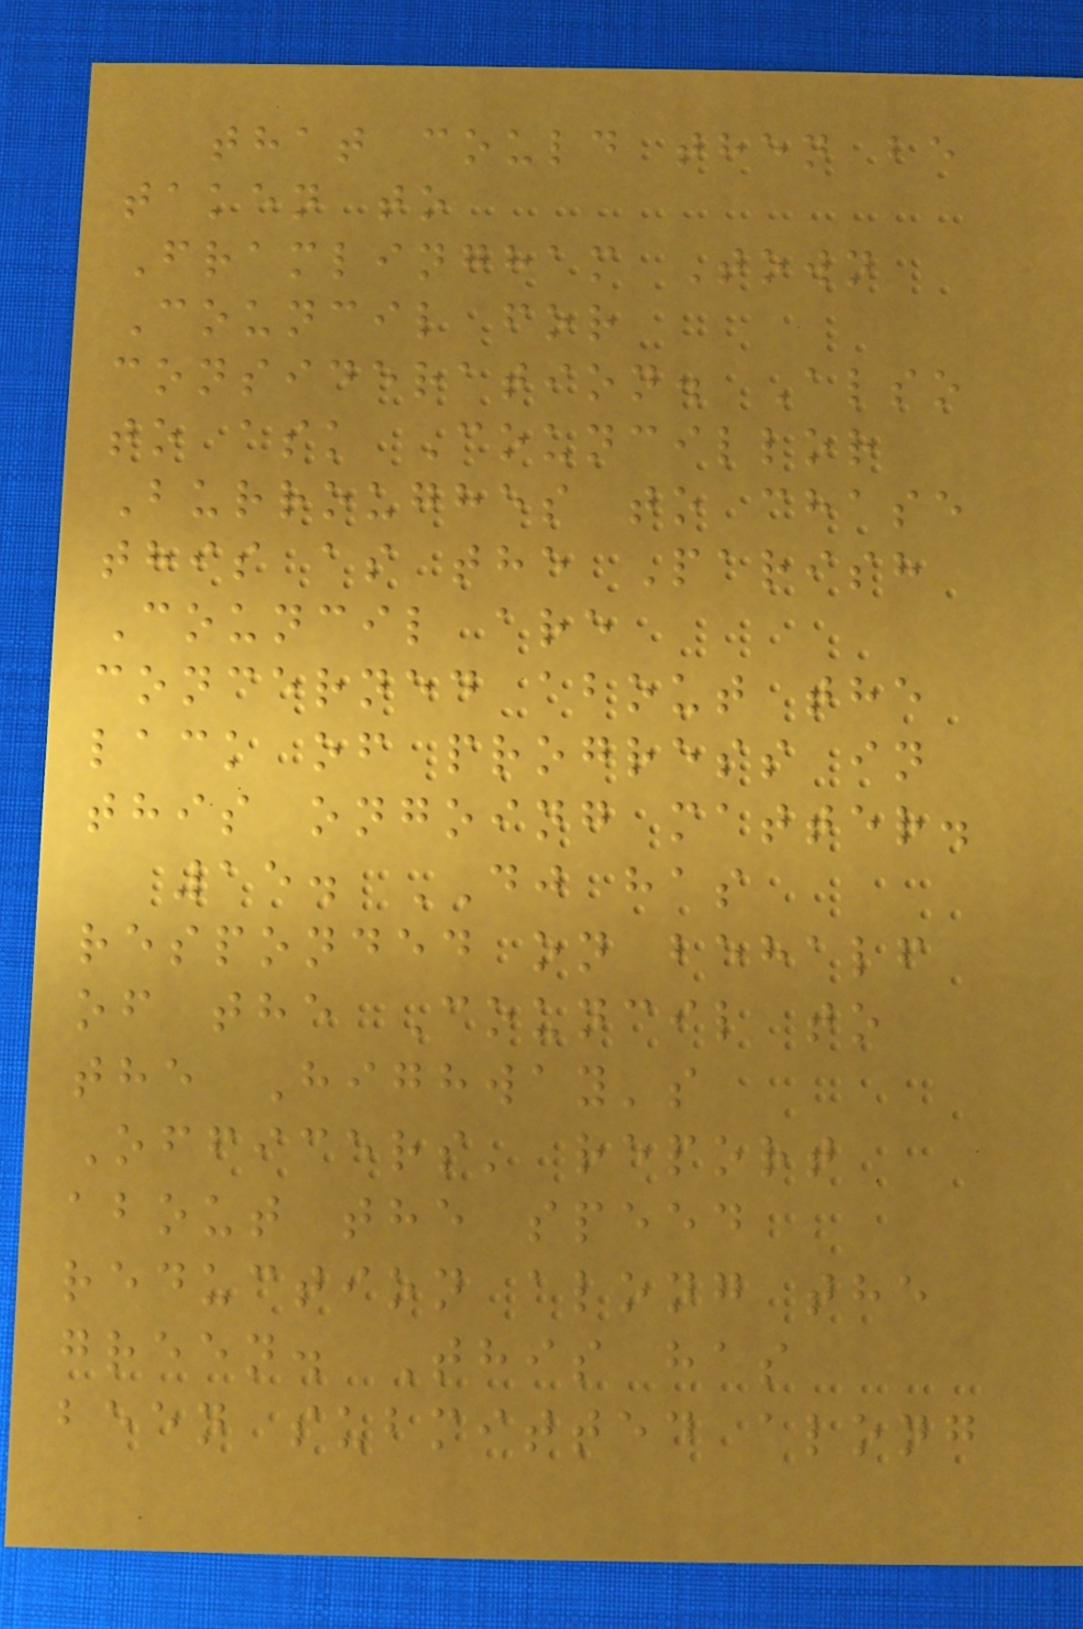that could then be
taken to
Framlingham Town
Council for
consideration. Also
to ask Councillor
Burroughes to chase
this as the Parish
Council are
concerned about the
lack of progress in
this ongoing matter.
15. DJ has
responded on behalf
of the Council to
the Highway's
Officers' report
about the speed
reduction along the
green. This has
been submitted along
